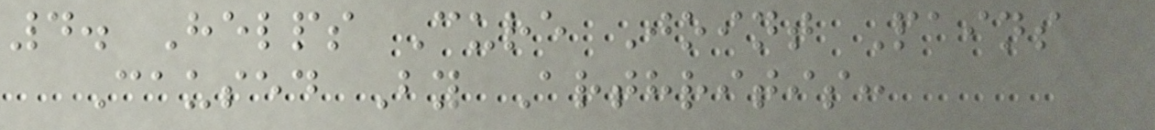4. Helps Cure Joint Pains
Caused By Arthritis:
